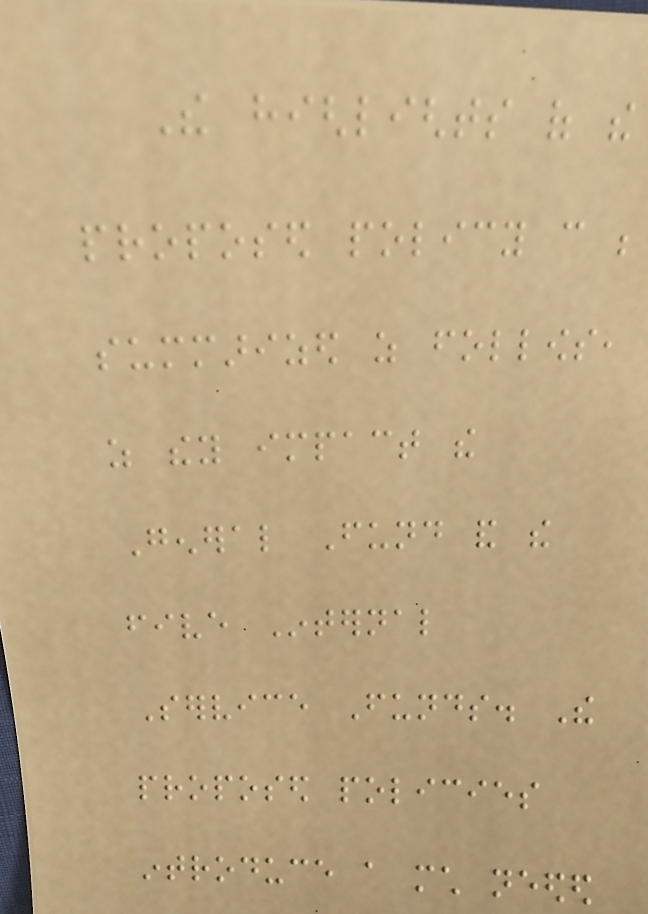The highlights of the
proposed policy can be
summarized as follows,
as they impact the
General Fund and the
five Internal
Service Funds. The
proposed policies
introduce a much needed
